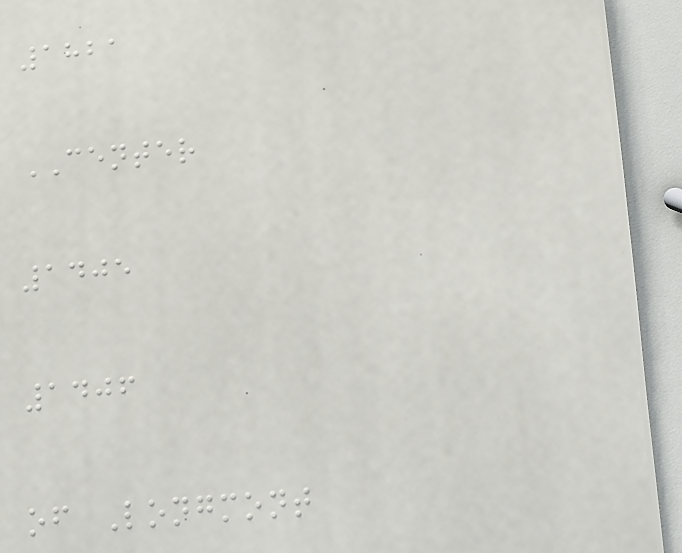1821
CENTER
1405
1406
of Longmont
